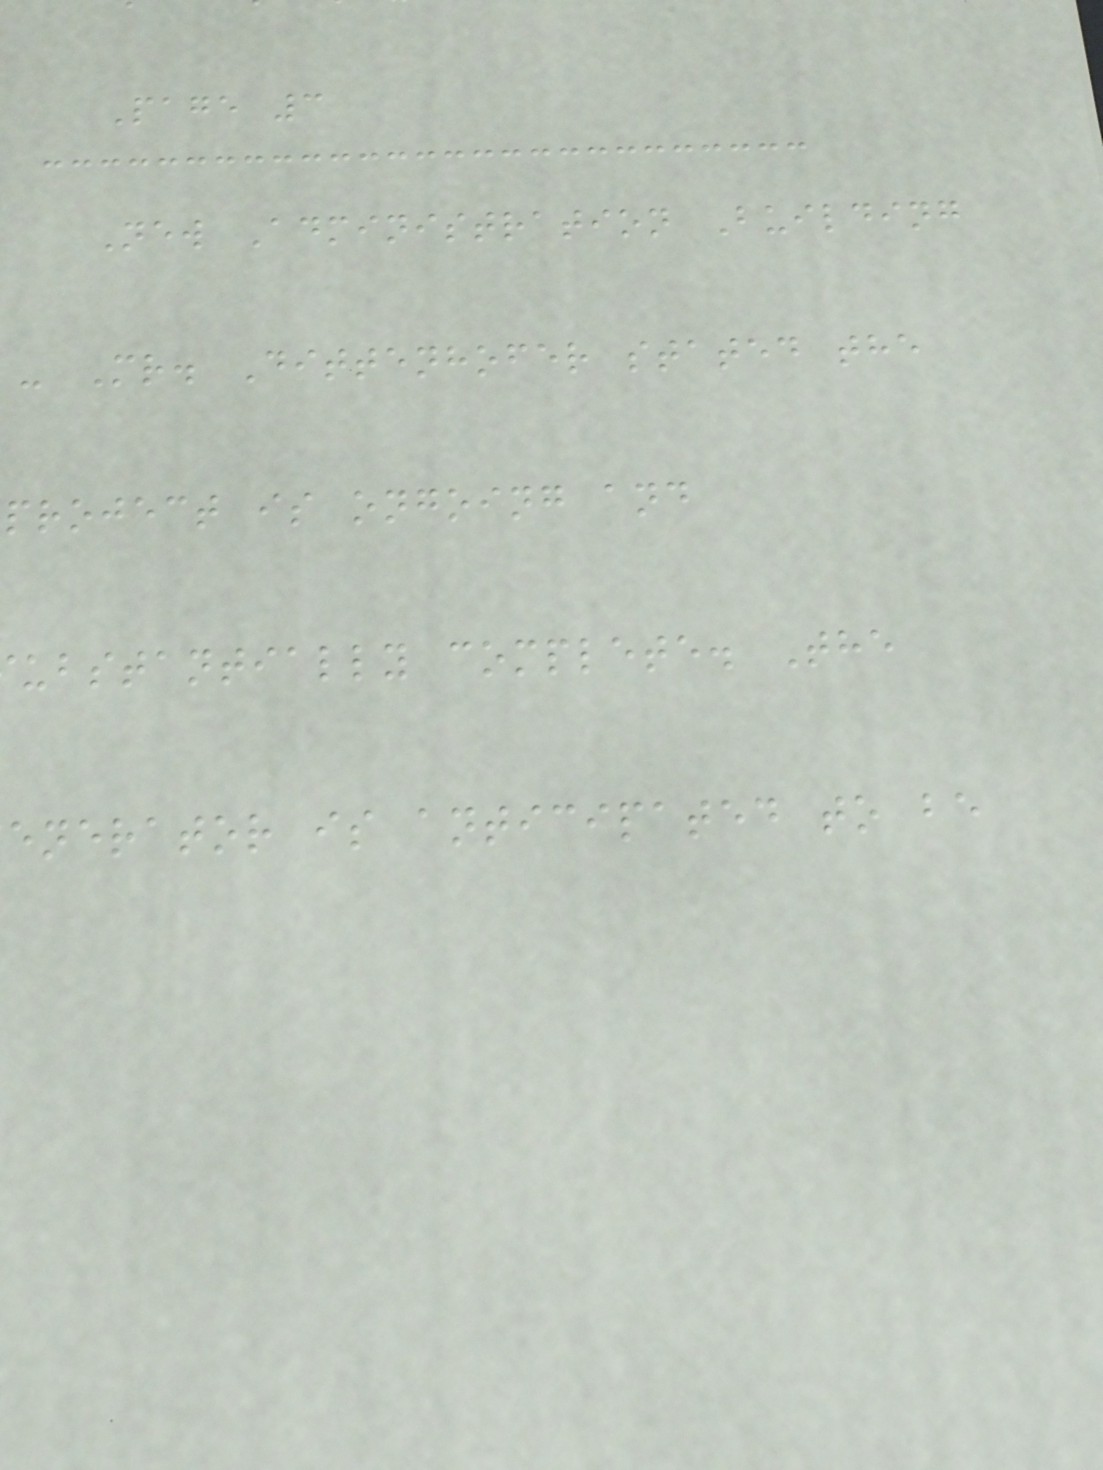Page 3
New Administration Building
- Mr. Dittenhofer stated the
project is ongoing and
ubstantially complete. The
enerator is anticipated to be
